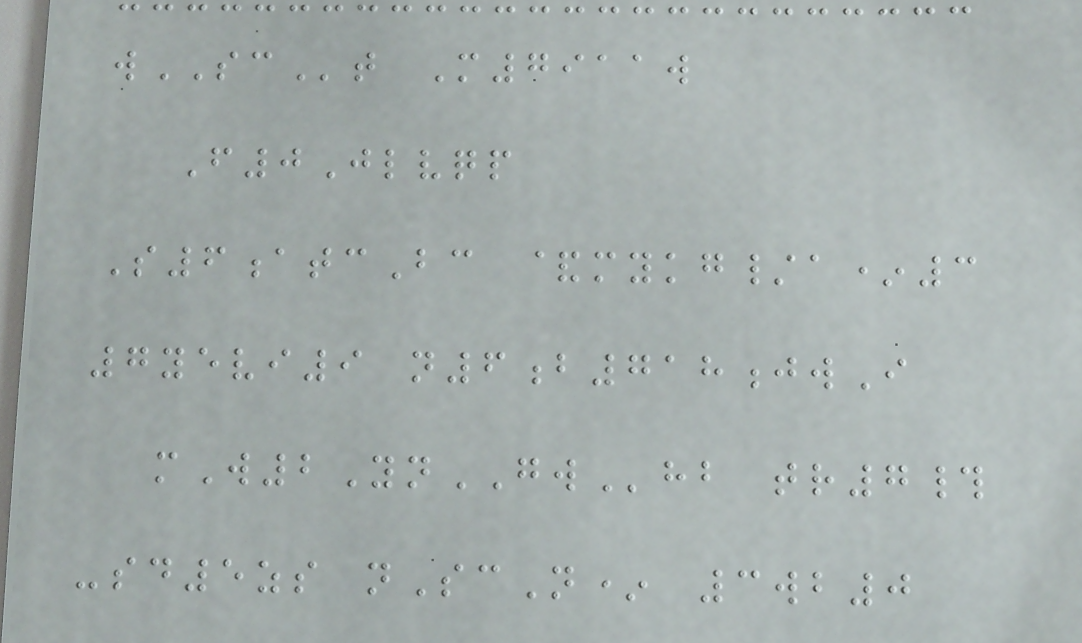wSCt M7911w
F0Jlvqp
S6atcBc &mykg/a*3
7yevi9 n6b718jwI
mW2YnGWhb tr7#
-sd5zs nScN* 3wb0
